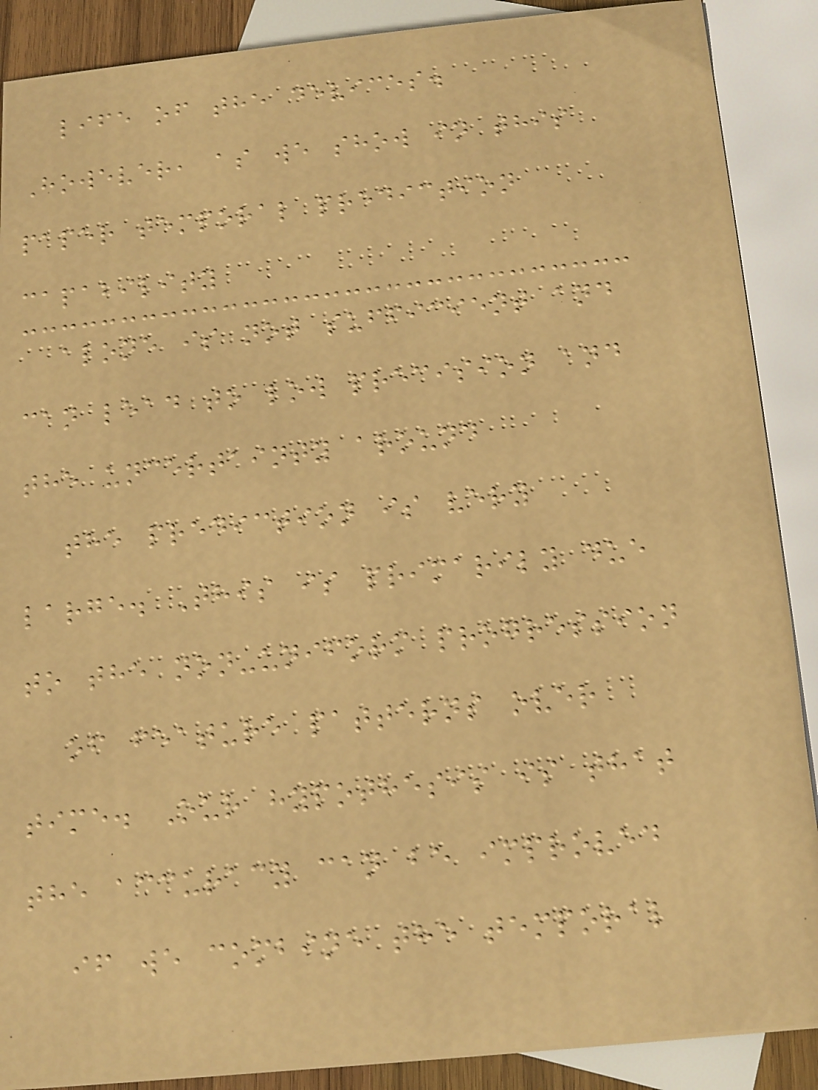life of the devices.
However, as we show in this
paper temporal prediction
capability
alone is not sufficient and
can lead to low precision and
the uncertainty around
the prediction is very
large. This is primarily due
to the non-uniform progression
of feature patterns over
time. Our hypothesis is that
the accuracy can be improved
if we combine the temporal
